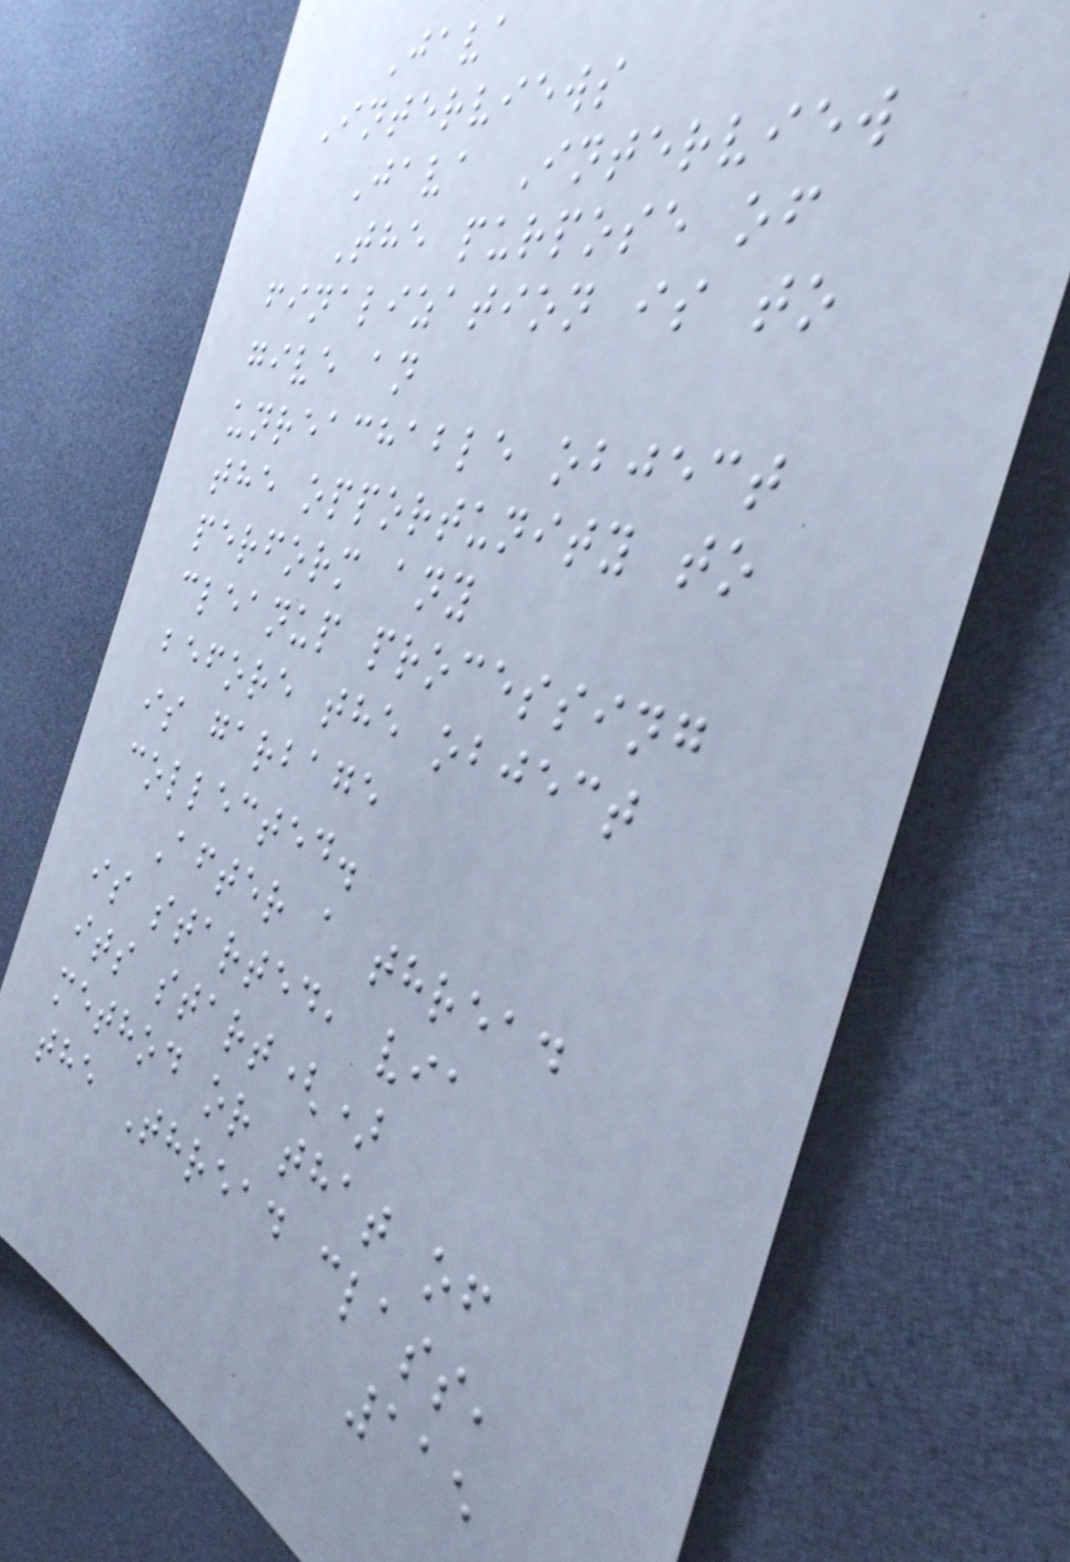Java
Interviews
Java Interview
The purpose of
finalization is to
give an
unreachable object
the opportunity to
perform any
cleanup processing
before the object
is garbage
collected.
After a thread
is started, via
its start()
method or that of
the Thread class,
115
